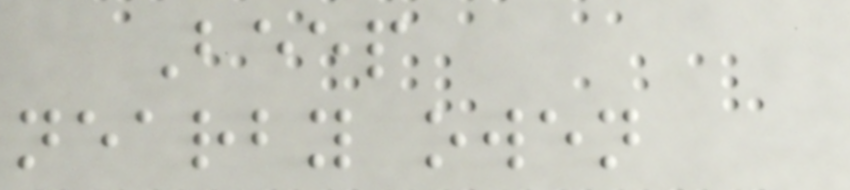Beep
nearby owen
